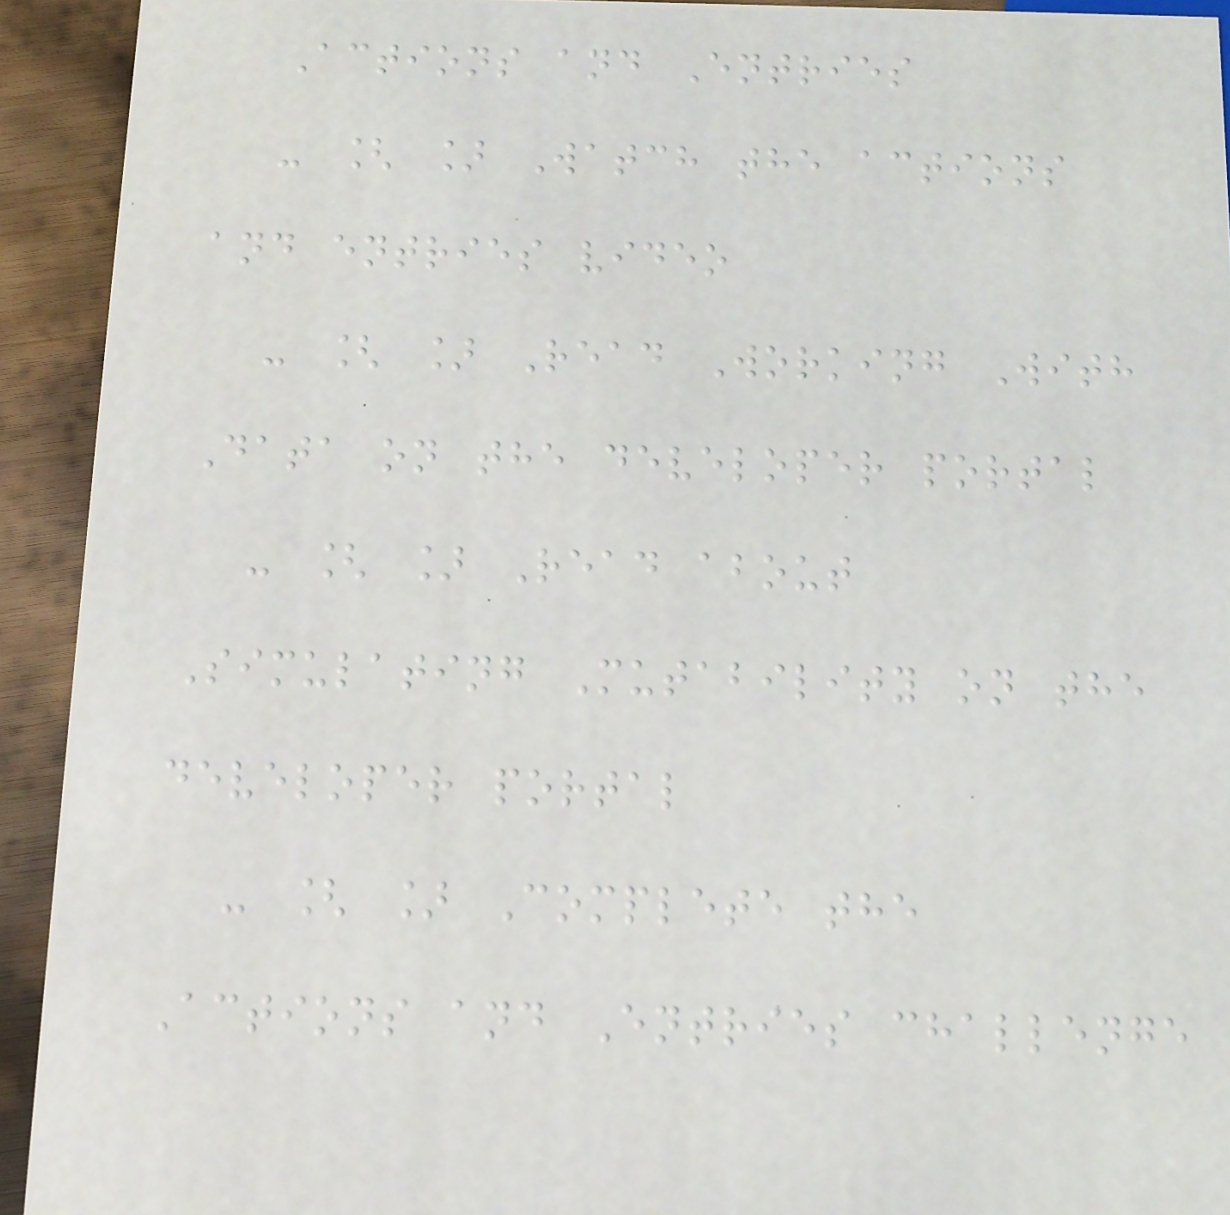Actions and Entries
- [ ] Watch the actions
and entries video
- [ ] Read Working With
Data on the developer portal
- [ ] Read about
Simulating Mutability on the
developer portal
- [ ] Complete the
Actions and Entries challenge
